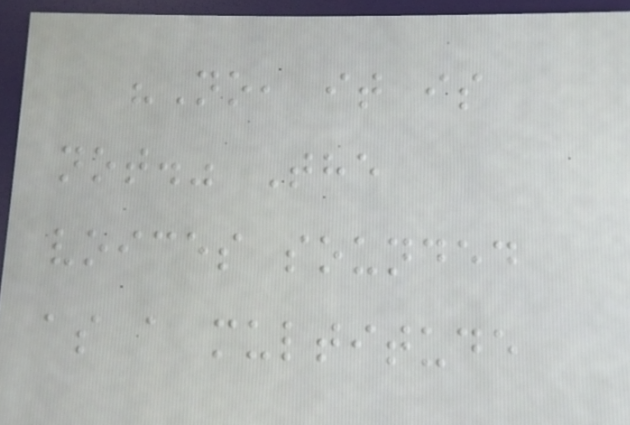"No, it is
not." The
voices sounded
as a multitude
